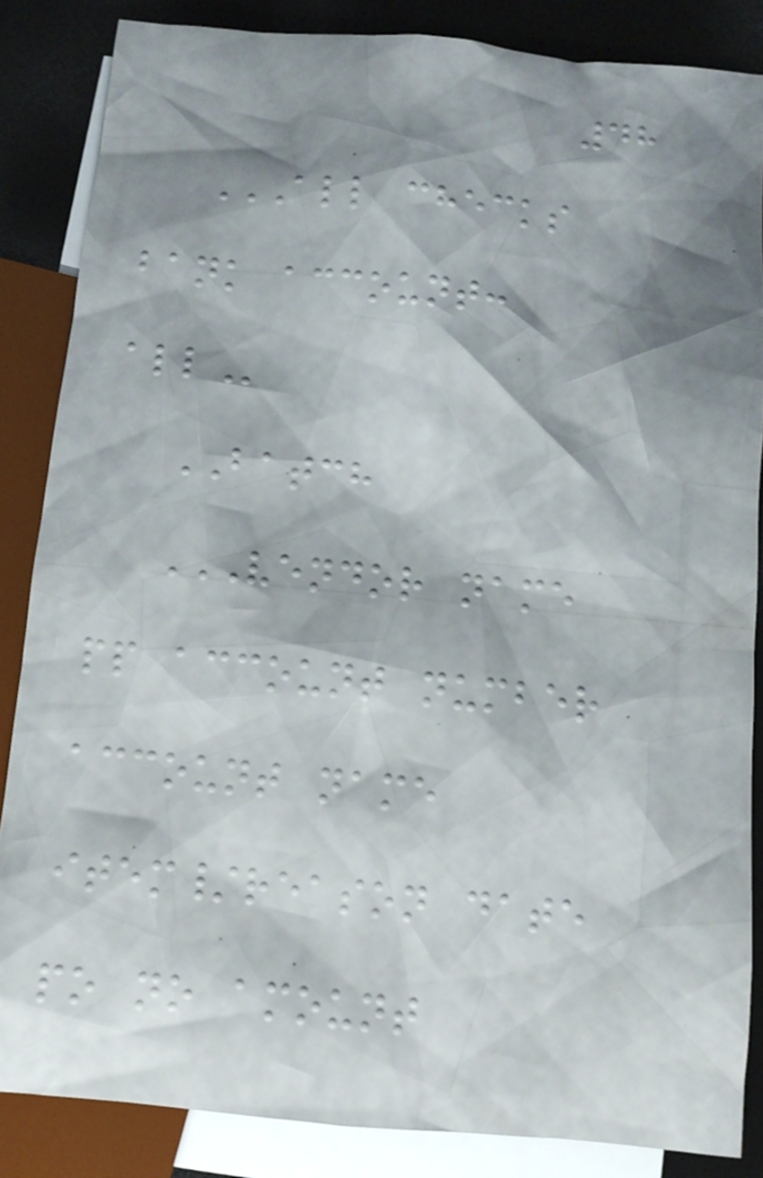48
ALL CHECKS
BANK ACCOUNT:
ALL
BATCH
VENDOR NAME
PP ACCOUNT NUMBER
ACCOUNT NAME
ITEM/REASON DATE
PO NO AMOUNT
